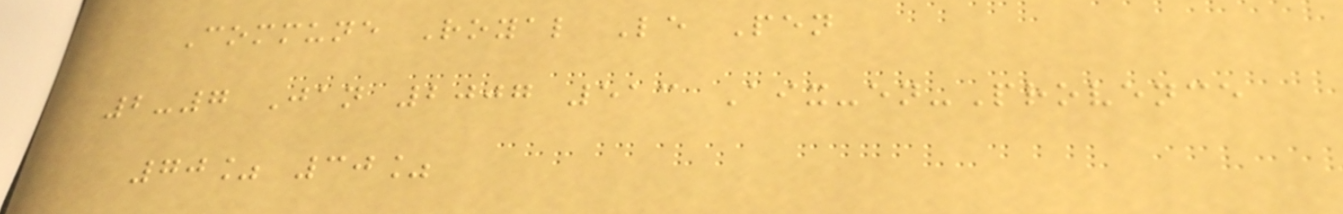Commune Royal Le Pen
2-7 Jan 2007 513 Aix-en-Provence
70% 30%
